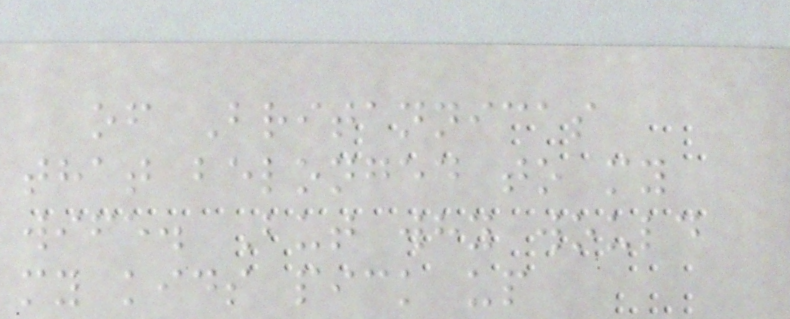of Britannicas
that belonged to my
wife. But why would
my kids pick up
